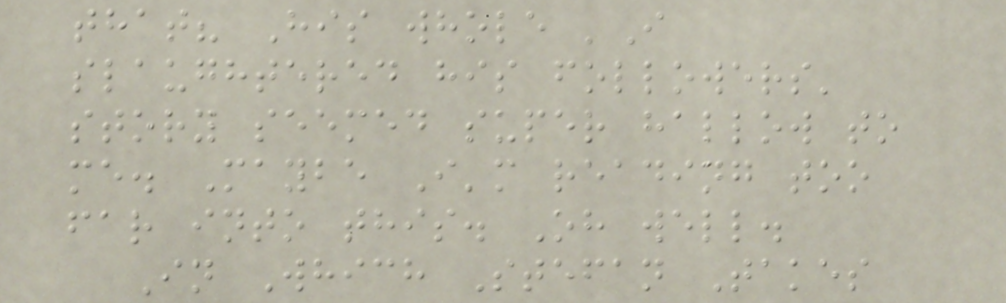that? His whole 'I
slaughtered his followers'
story seemed super hallow to
me. Maybe I'm reading too
far into this. Oh well.
In Which Stefan Takes
